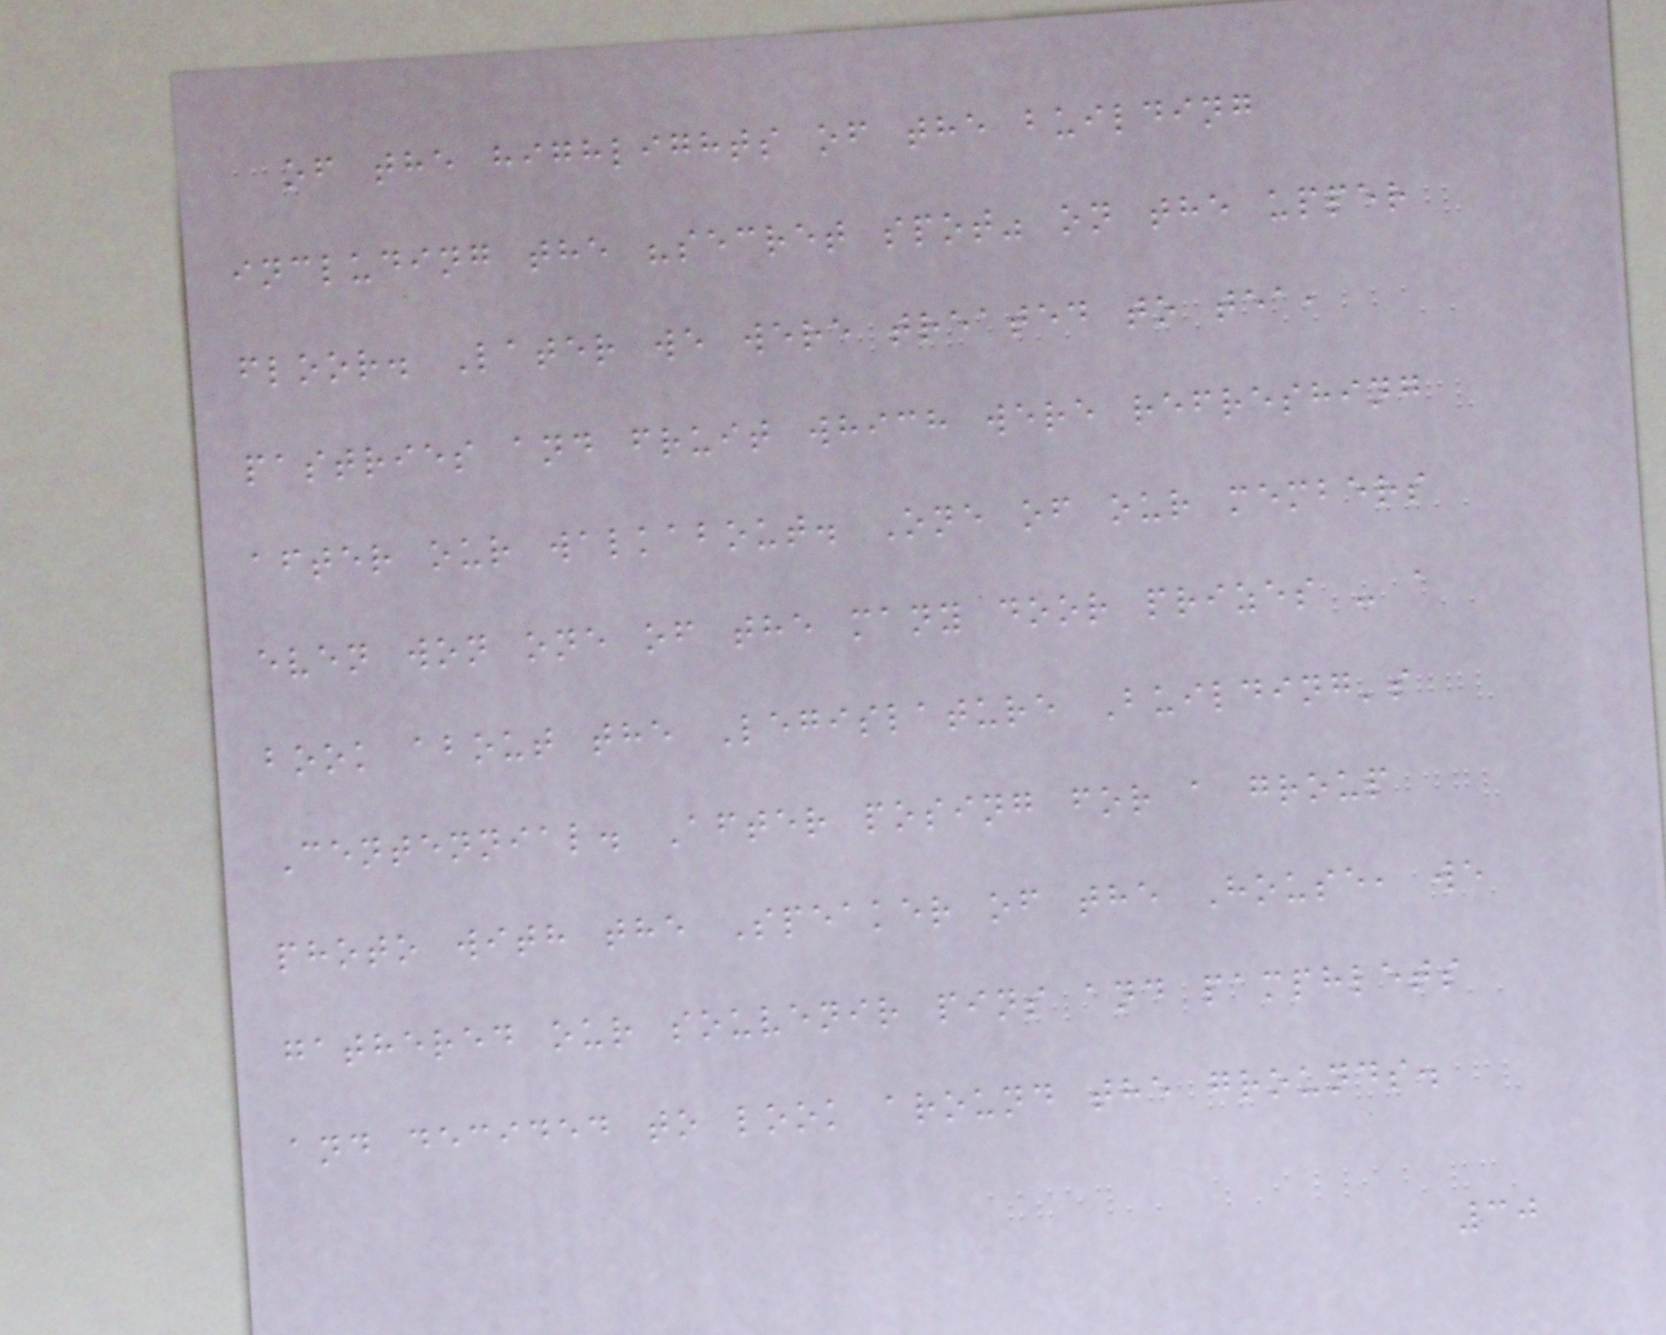of the highlights of the building
including the "secret spot" on the upper
floor. Later we were treated to tea,
pastries and fruit which were refreshing
after our walkabout. One of our members
even won one of the many door prizes - a
book about the Legislature Building's
Centennial. After posing for a group
photo with the Speaker of the House, we
gathered our souvenir pins and pamphlets
and decided to look around the grounds.
30
